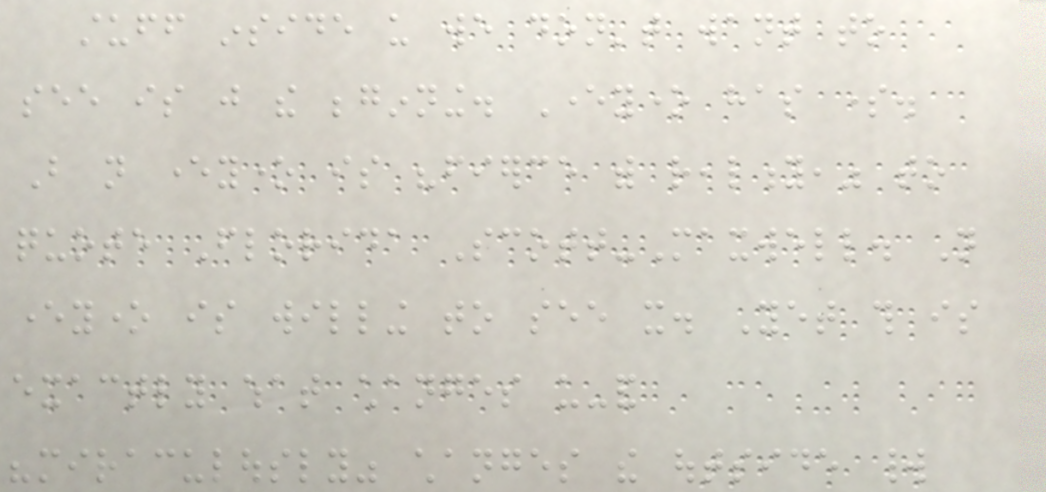stuff inside us we don't want to
see is just the beginning. Everyone has some.
But not everyone is "fierce with reality," to
quote Florida Scott-Maxwell. Not
everyone is willing to see it. Yet this is
exactly what changes us-and
"miraculously" changes the outside world
